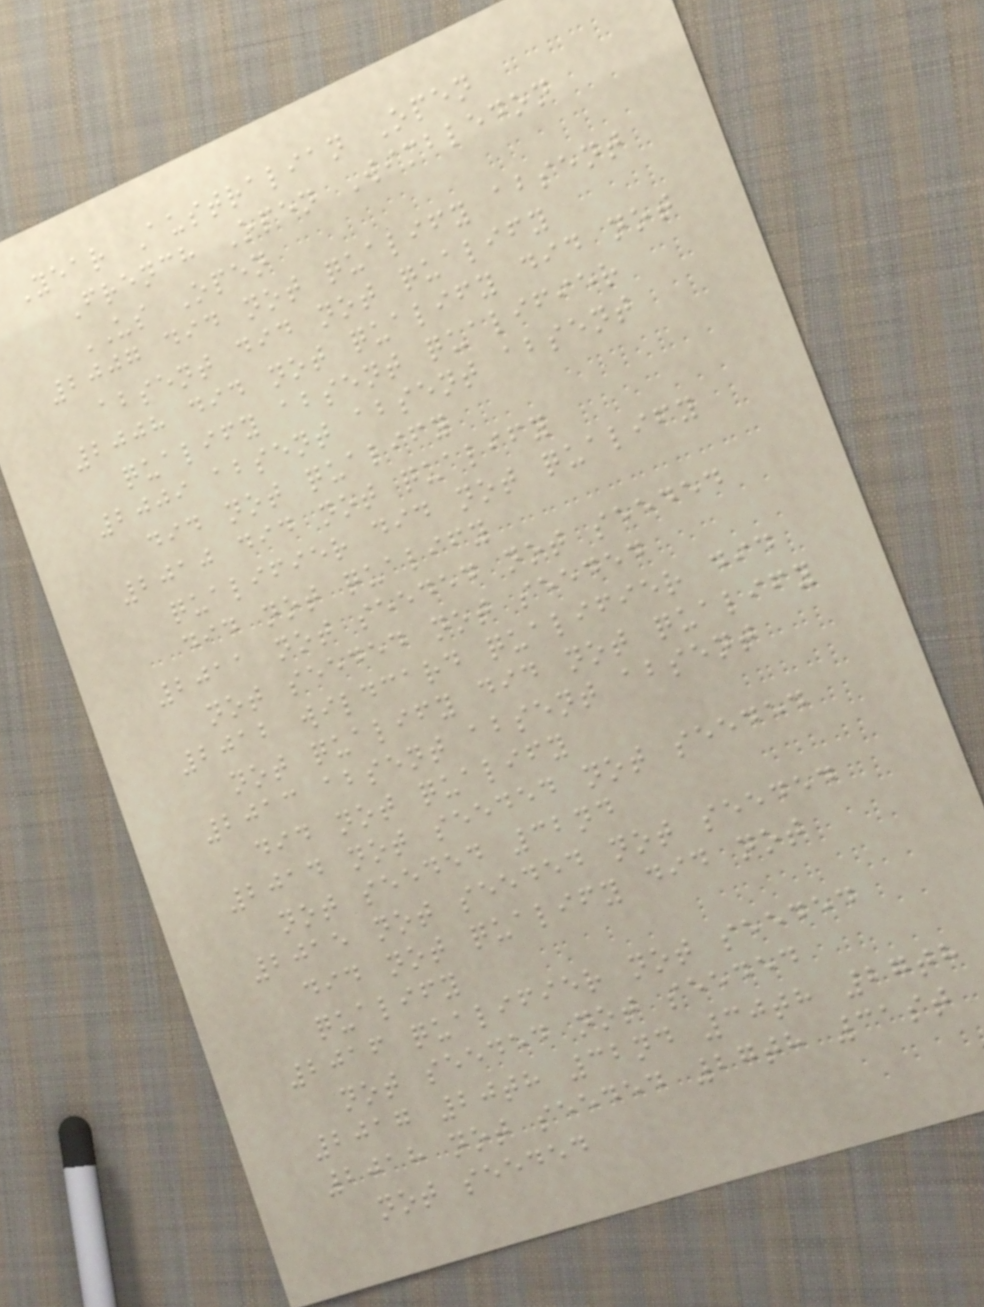Year Australian Open
French Open Wimbledon
US Open
2007 did not qualify absent
absent did not qualify
2008 did not qualify did not
qualify absent qualifier
2009 absent absent absent
did not qualify
2010 did not qualify
qualifier did not qualify
did not qualify
2011 not seeded not seeded
not seeded not seeded
2012 wildcard qualifier did
not qualify did not qualify
2013 absent absent absent
did not qualify
2014 not seeded not seeded
not seeded 32nd
2015 not seeded not seeded
did not qualify did not
qualify
2016 qualifier not seeded
not seeded not seeded
2017 20th 32nd 30th 27th
2018 not seeded 27th 31st
not seeded
